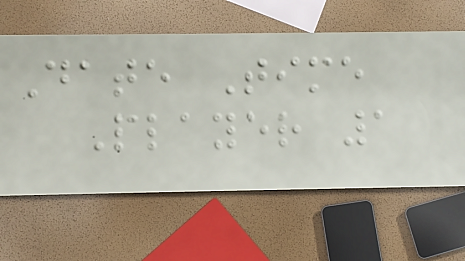Date Time
Player 1
